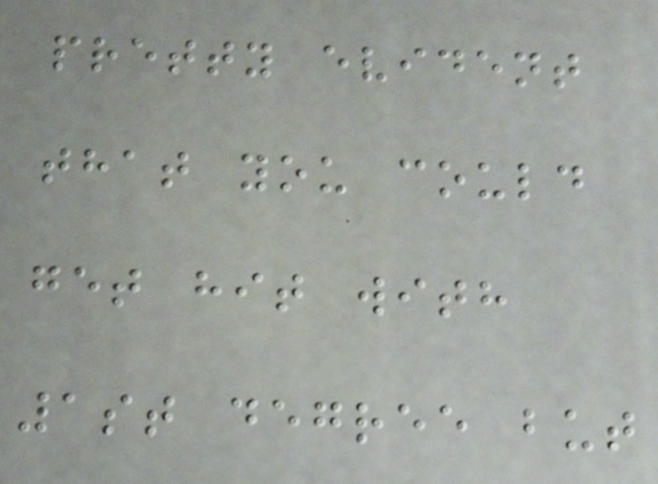pretty evident
that you could
get hit with
1st degree but
